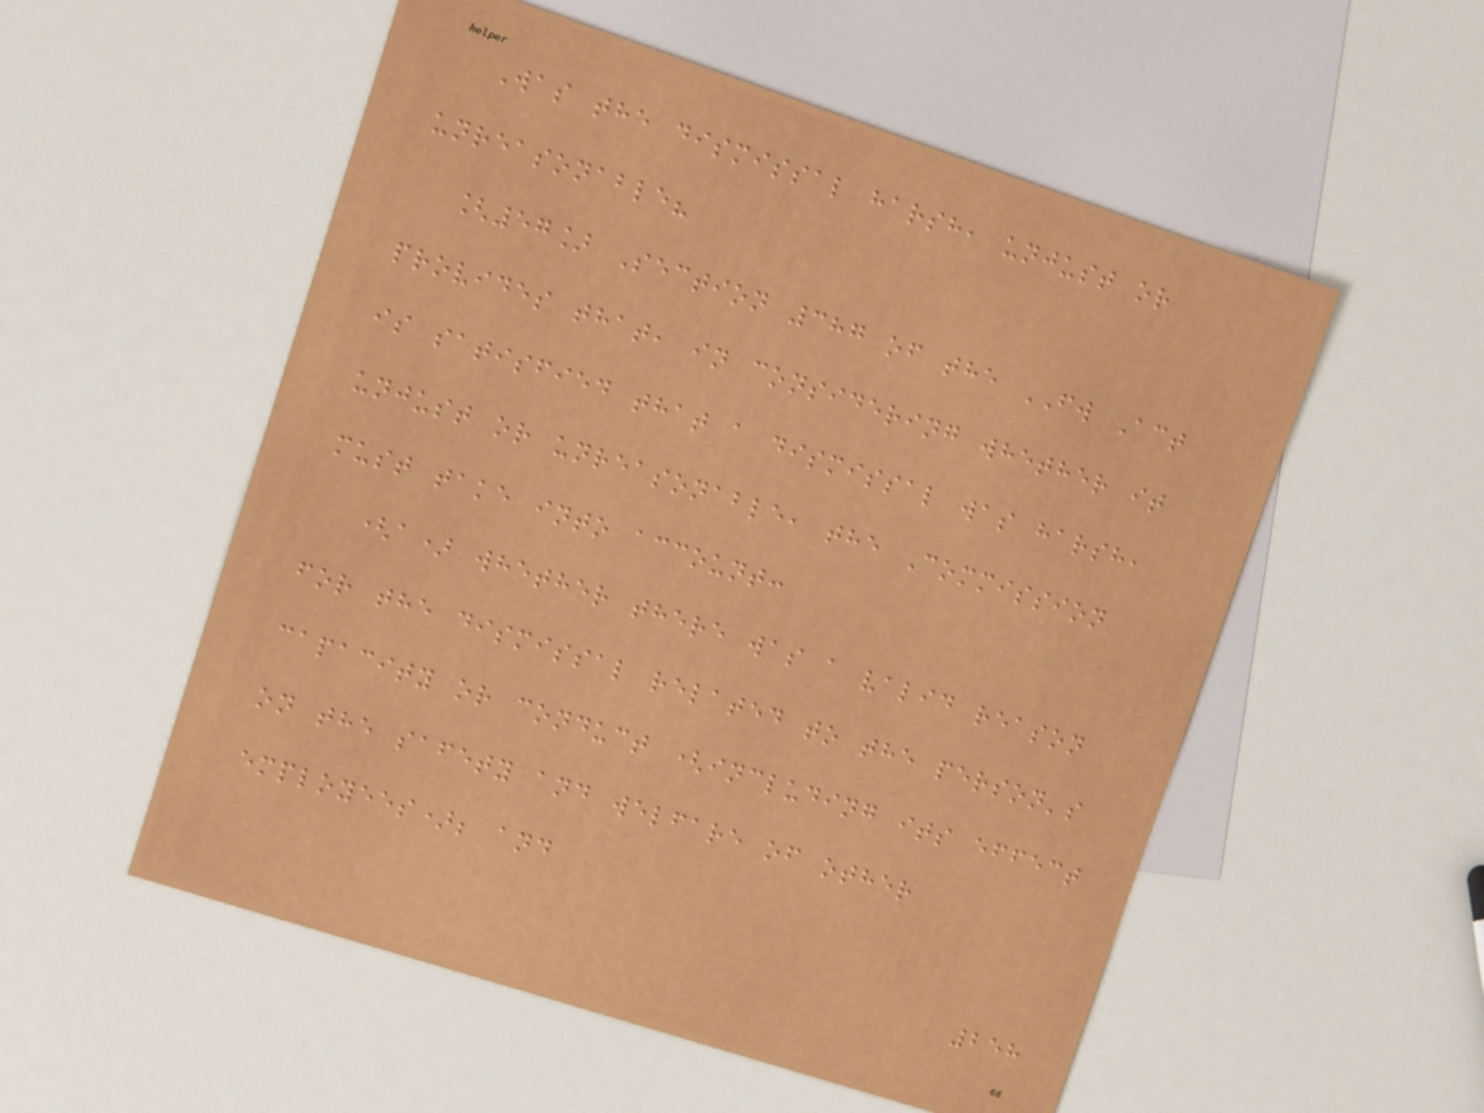Was the dismissal harsh, unjust or
unreasonable?
[57] Section 387 of the FW Act
provides that, in considering whether it
is satisfied that a dismissal was harsh,
unjust or unreasonable, the Commission
must take into account:
(a) whether there was a valid reason
for the dismissal related to the person's
capacity or conduct (including its effect
on the safety and welfare of other
employees); and
258
